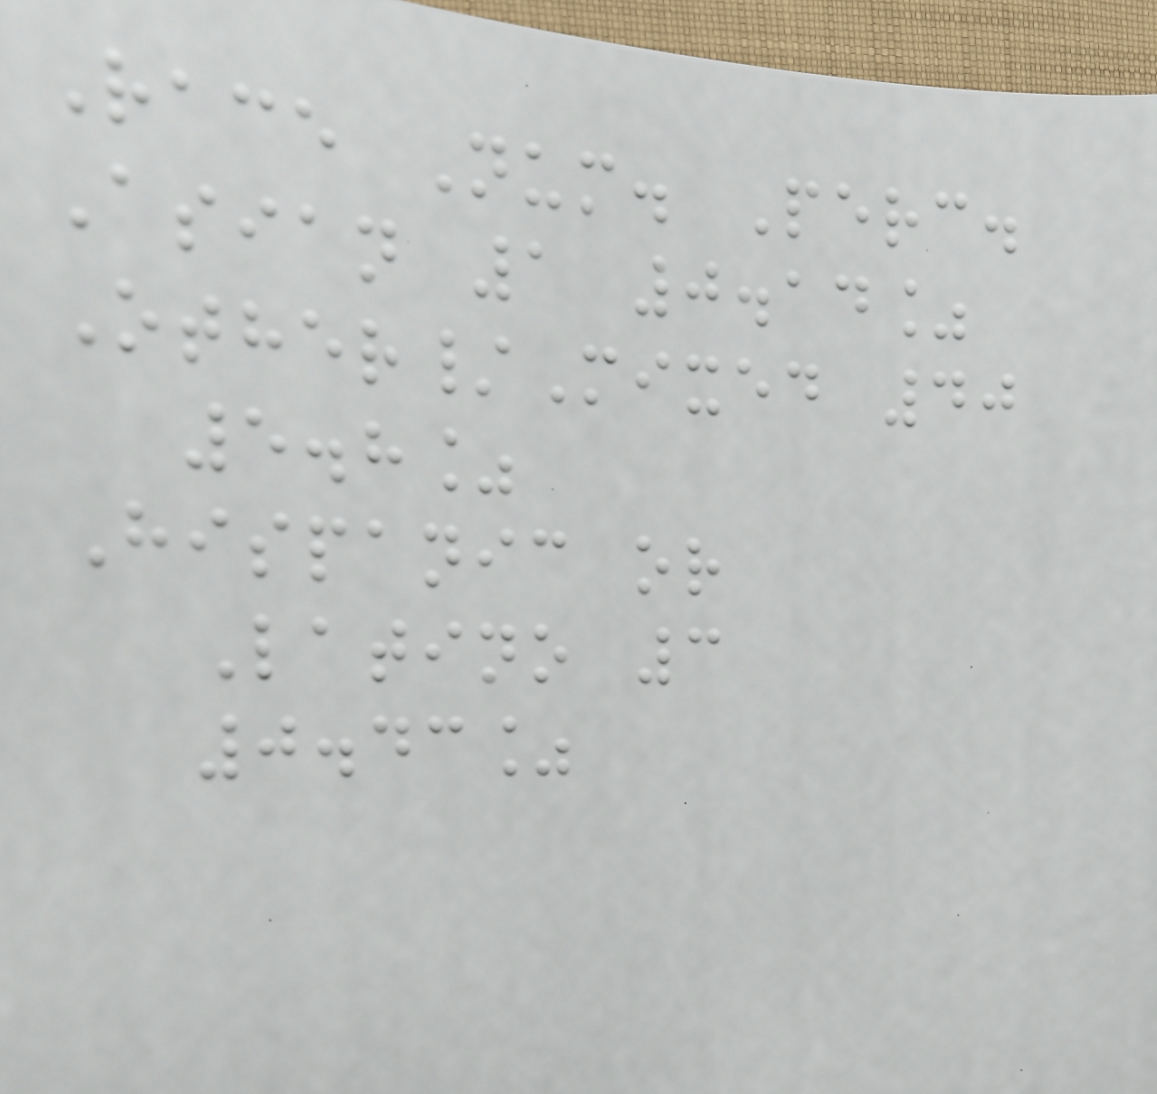Race Num. Perc.
Asian 1 0.14%
Other/Mixed 40
5.8%
Hispanic or
Latino 3
0.43%
